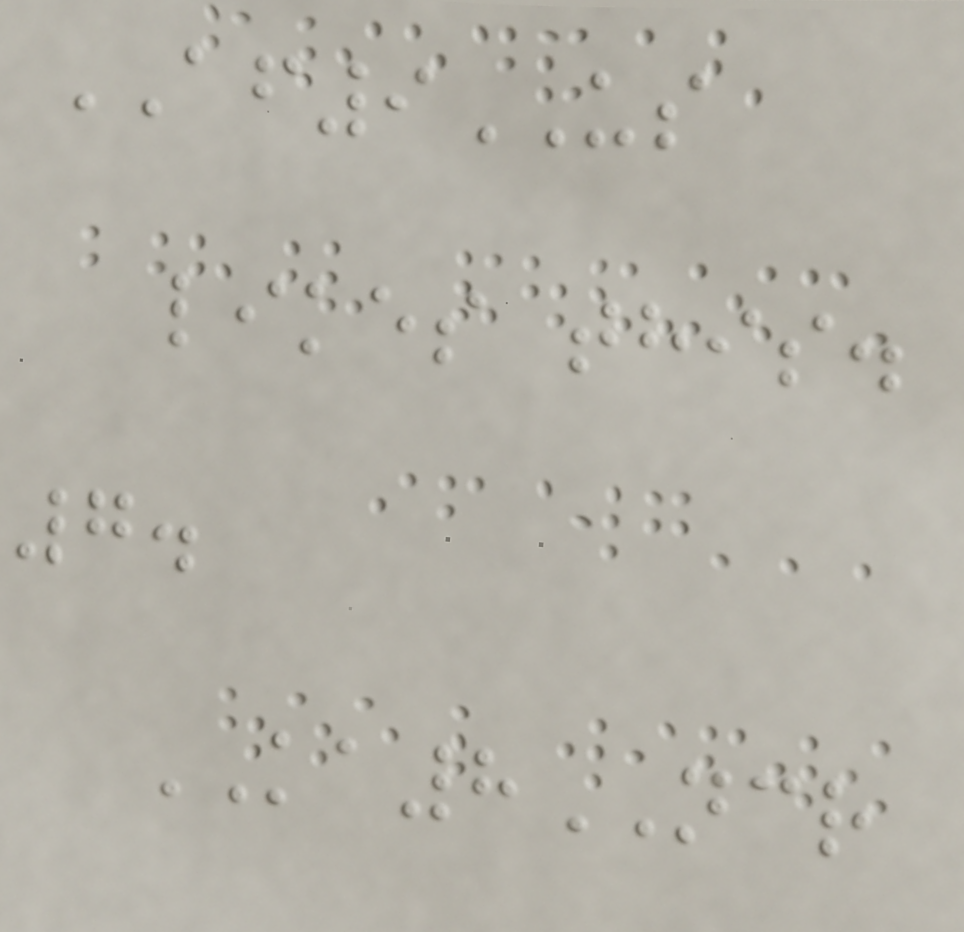AF9US
likes this.
7.
KA8NCR
